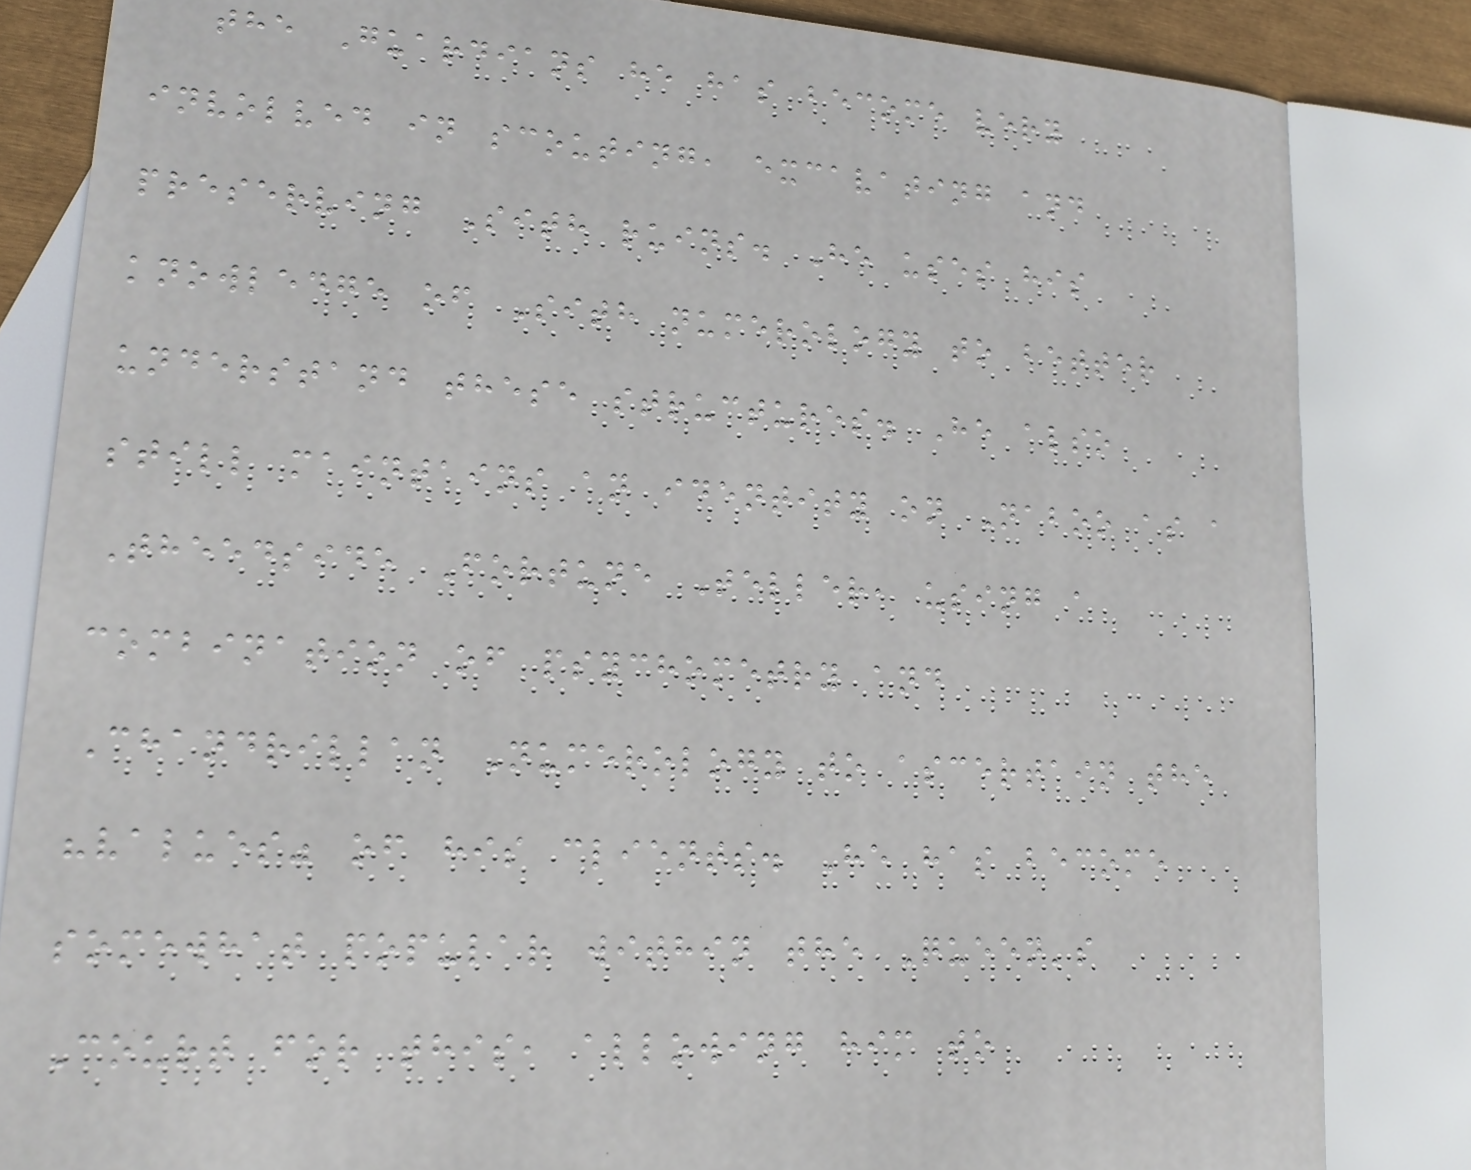the Guardians he has become very
involved in scouting, excavating and
preserving Sith ruins. He uses his
knowledge of Sith numerology to better
understand these structures. He also
still maintains an identity on Naboo as a
Theedside Fortune Teller, using a
combination of psychometry and
Chandrillan Numerology to ascertain the
"values" of his clients. He has become
somewhat popular within the Queen's
Court for this, allowing him to
